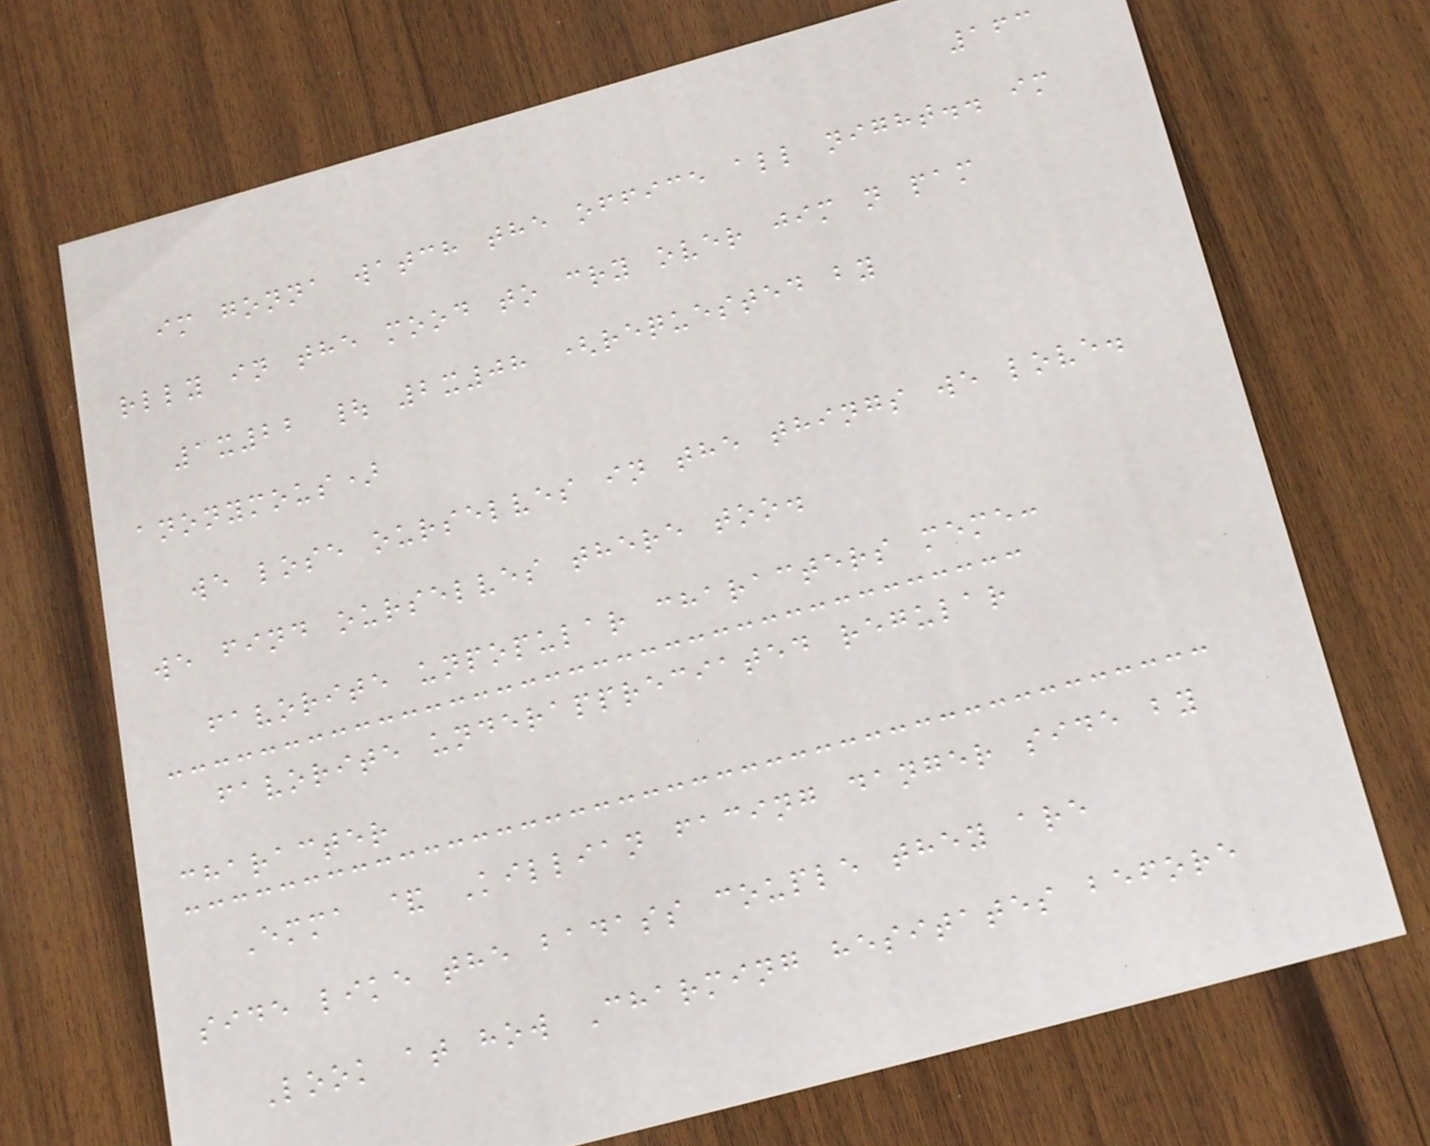163
im gonna watch the office all night.. im
rlly in the mood to cry over jim n pam
1x22 | 2x08 (requested by
anonymous)
we lose ourselves in the things we love.
we find ourselves there too.
favorite unpopular characters meme:
favorite underappreciated regular
character
Emma & Killian facing danger side by
side like the badass couple they are
Look at how Charming hesitates before
